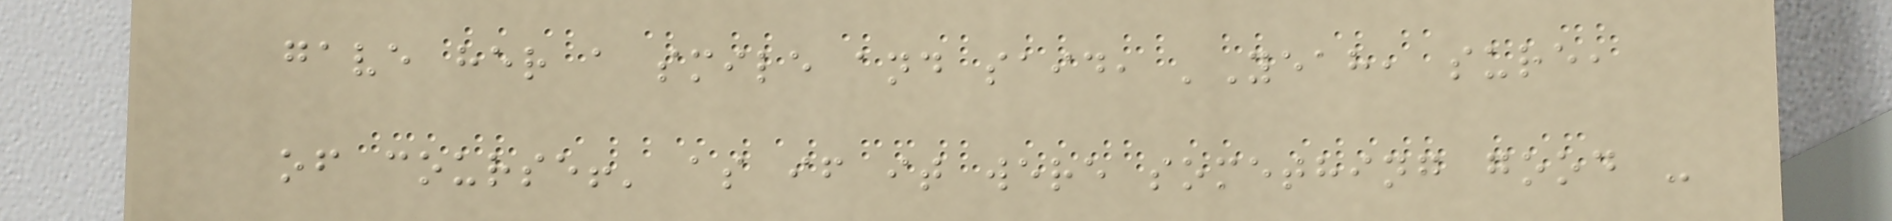gave her a smile and said, 'Yeah, sure,
of course!' as if it were something good -
